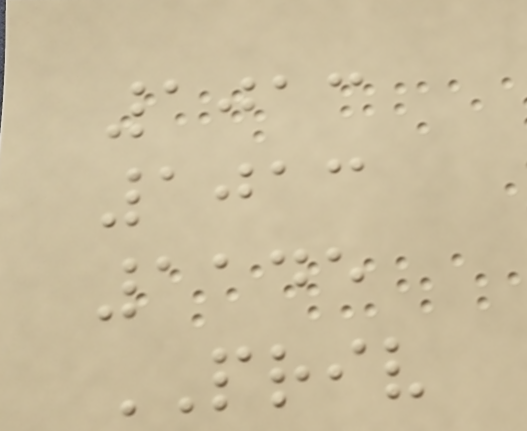1013
1013
1145
PRIV
